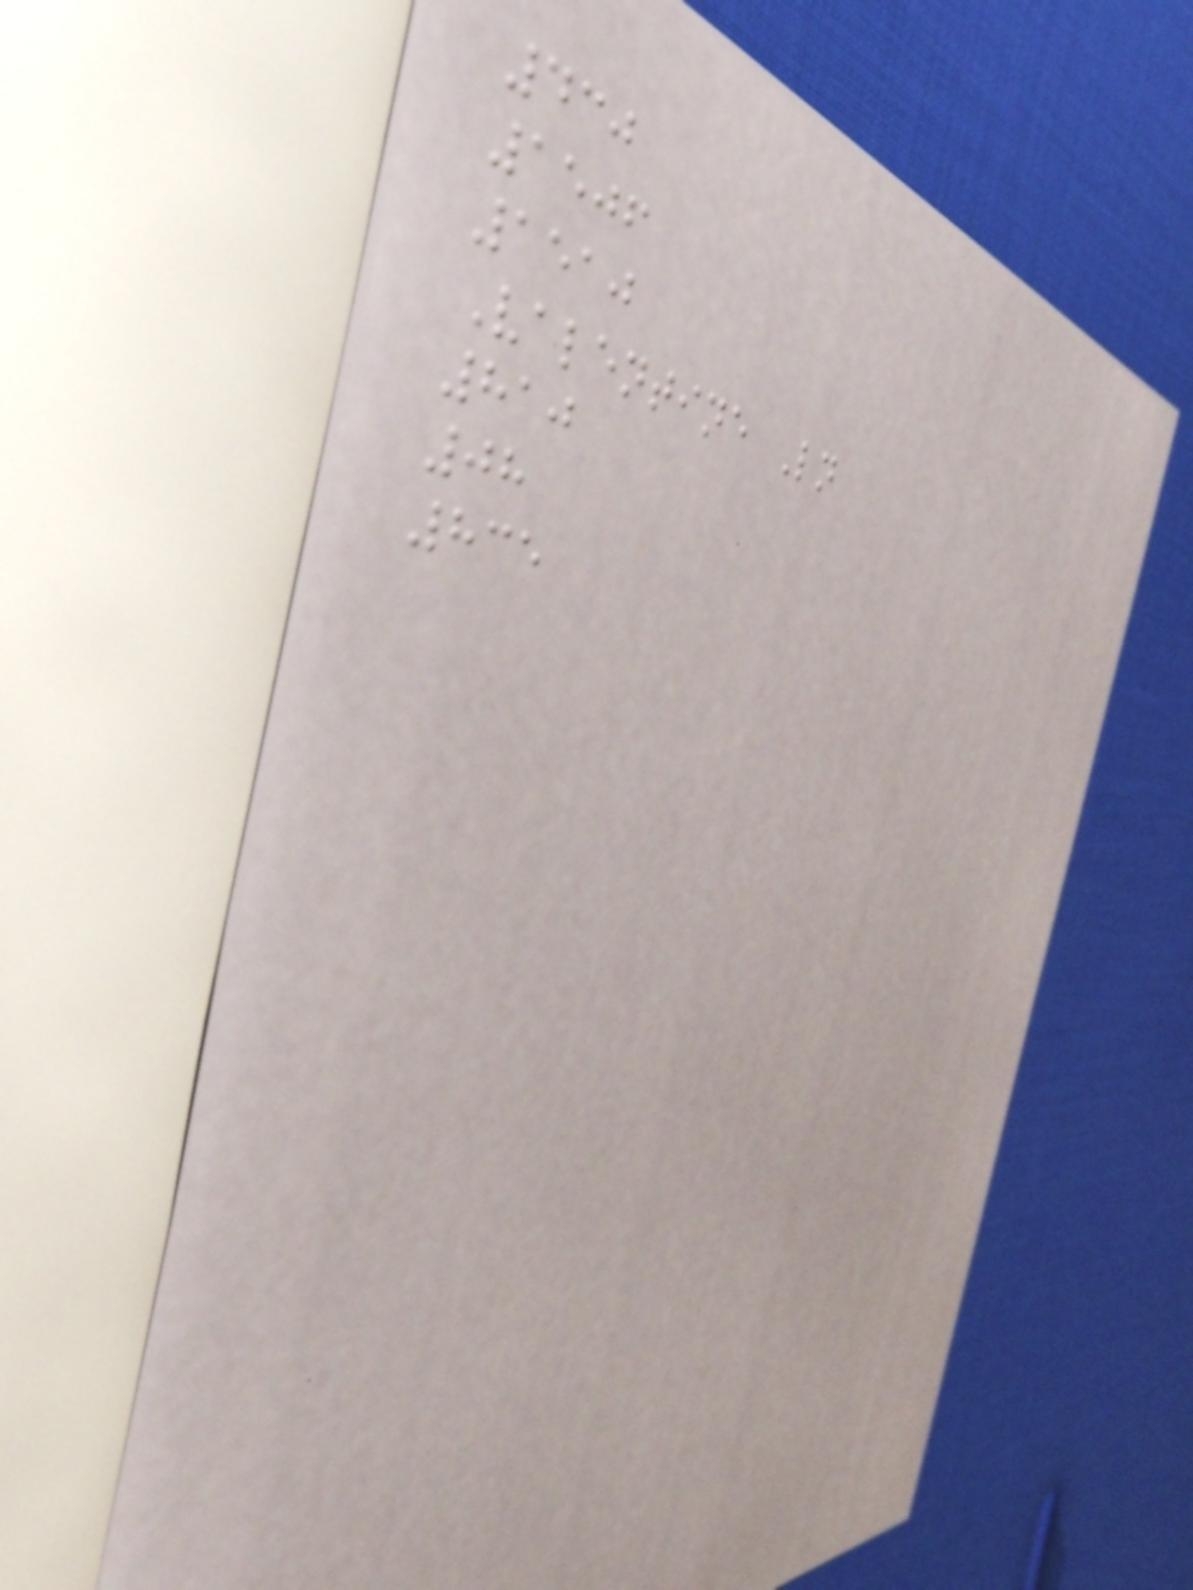430
1506
1510
Valentine Ln
810
08
835
